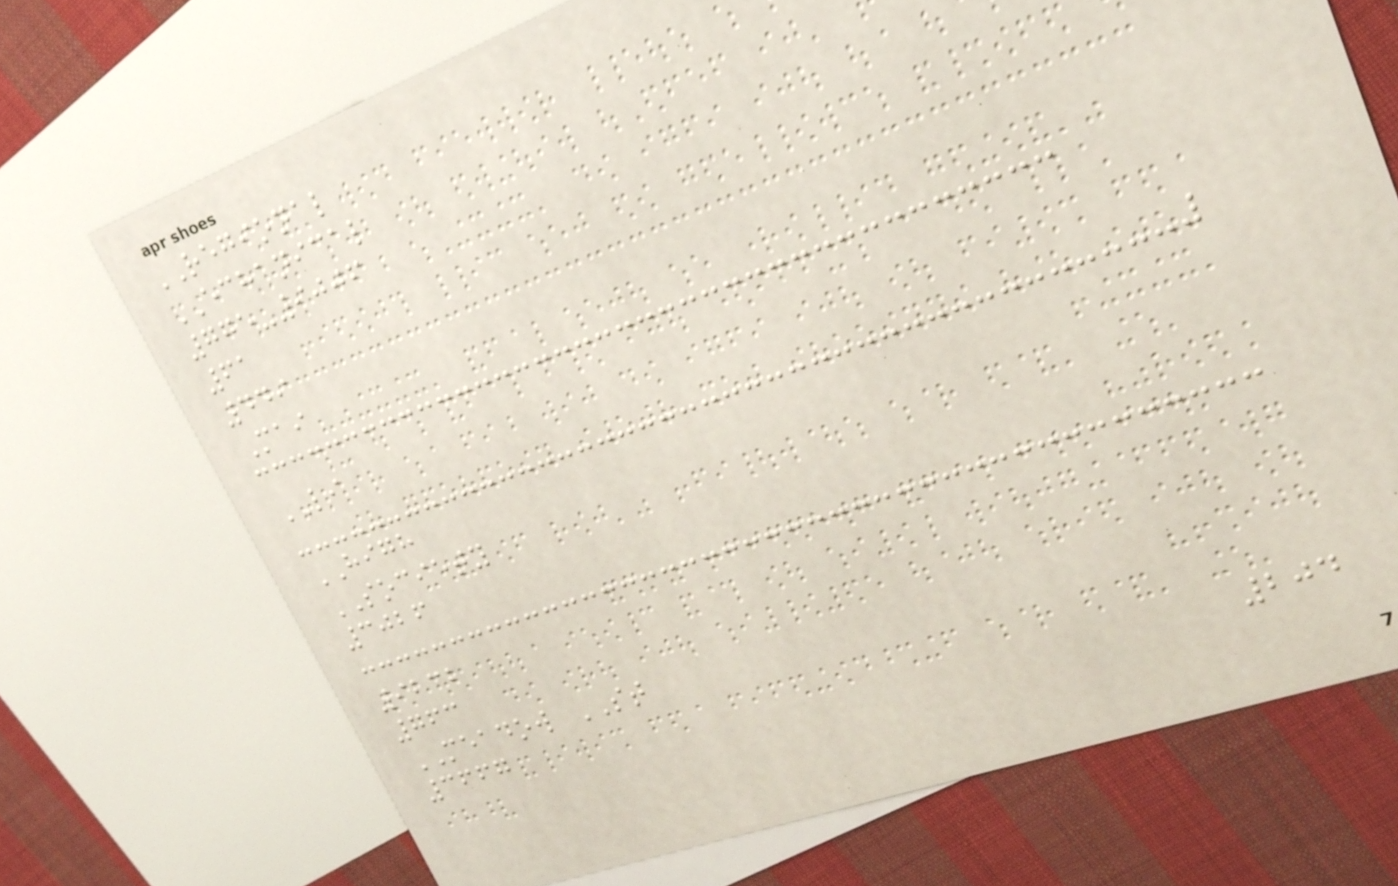REGIONAL
ECHANICAL
775-9006
61
449
Mai
LI
HIGH
SOCIETY
3026
9232
763
MEADOW ST
3667
204
